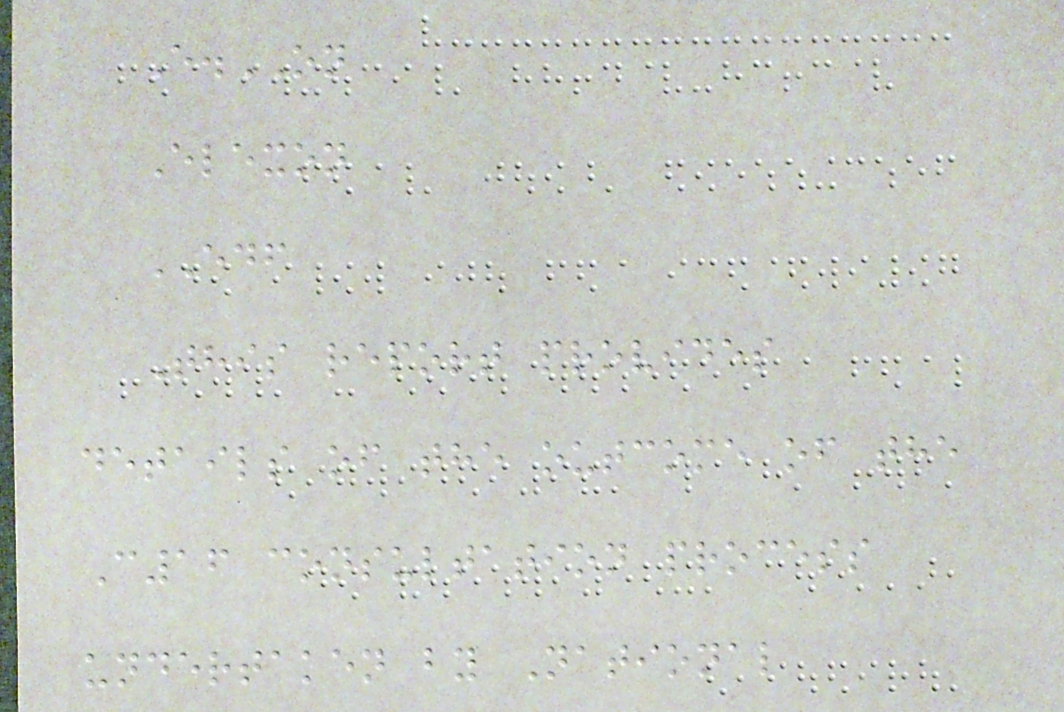E.ON
Elexon
EDF
This report provides
details of the outcome of the
C16 consultation process
undertaken by National
